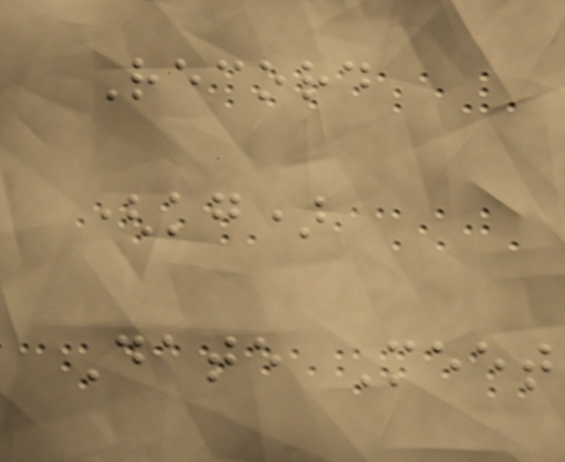Record
(kg)
Date Meet
